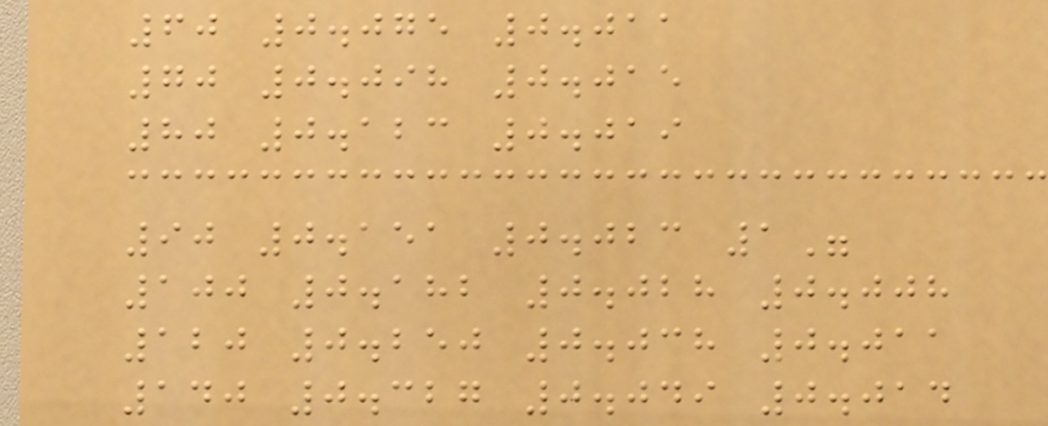60 0.075 0.011
70 0.098 0.015
80 0.123 0.019
90 0.151 0.023 1"
100 0.182 0.028 0.008
120 0.250 0.038 0.011
140 0.327 0.049 0.014
